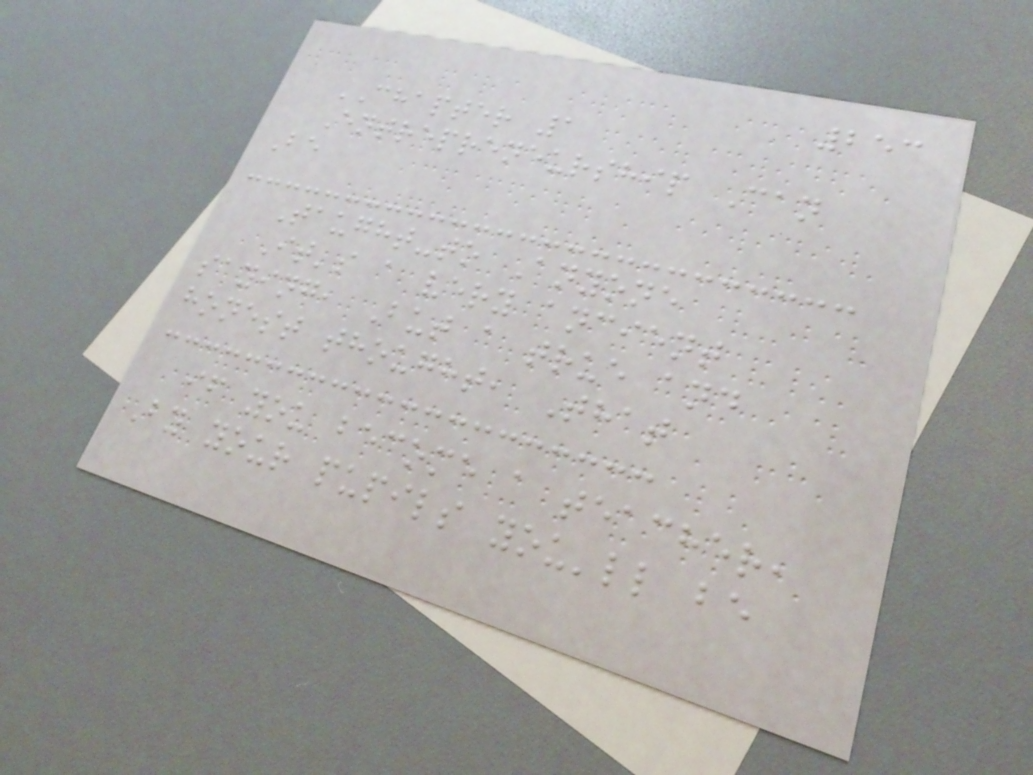253
CHAPTER 1
Entrepreneurship Can
Be
Taught-to Anyone
It's a very ancient
saying, But a true and
honest thought, That
if you become a teacher,
By your pupils you'll be
